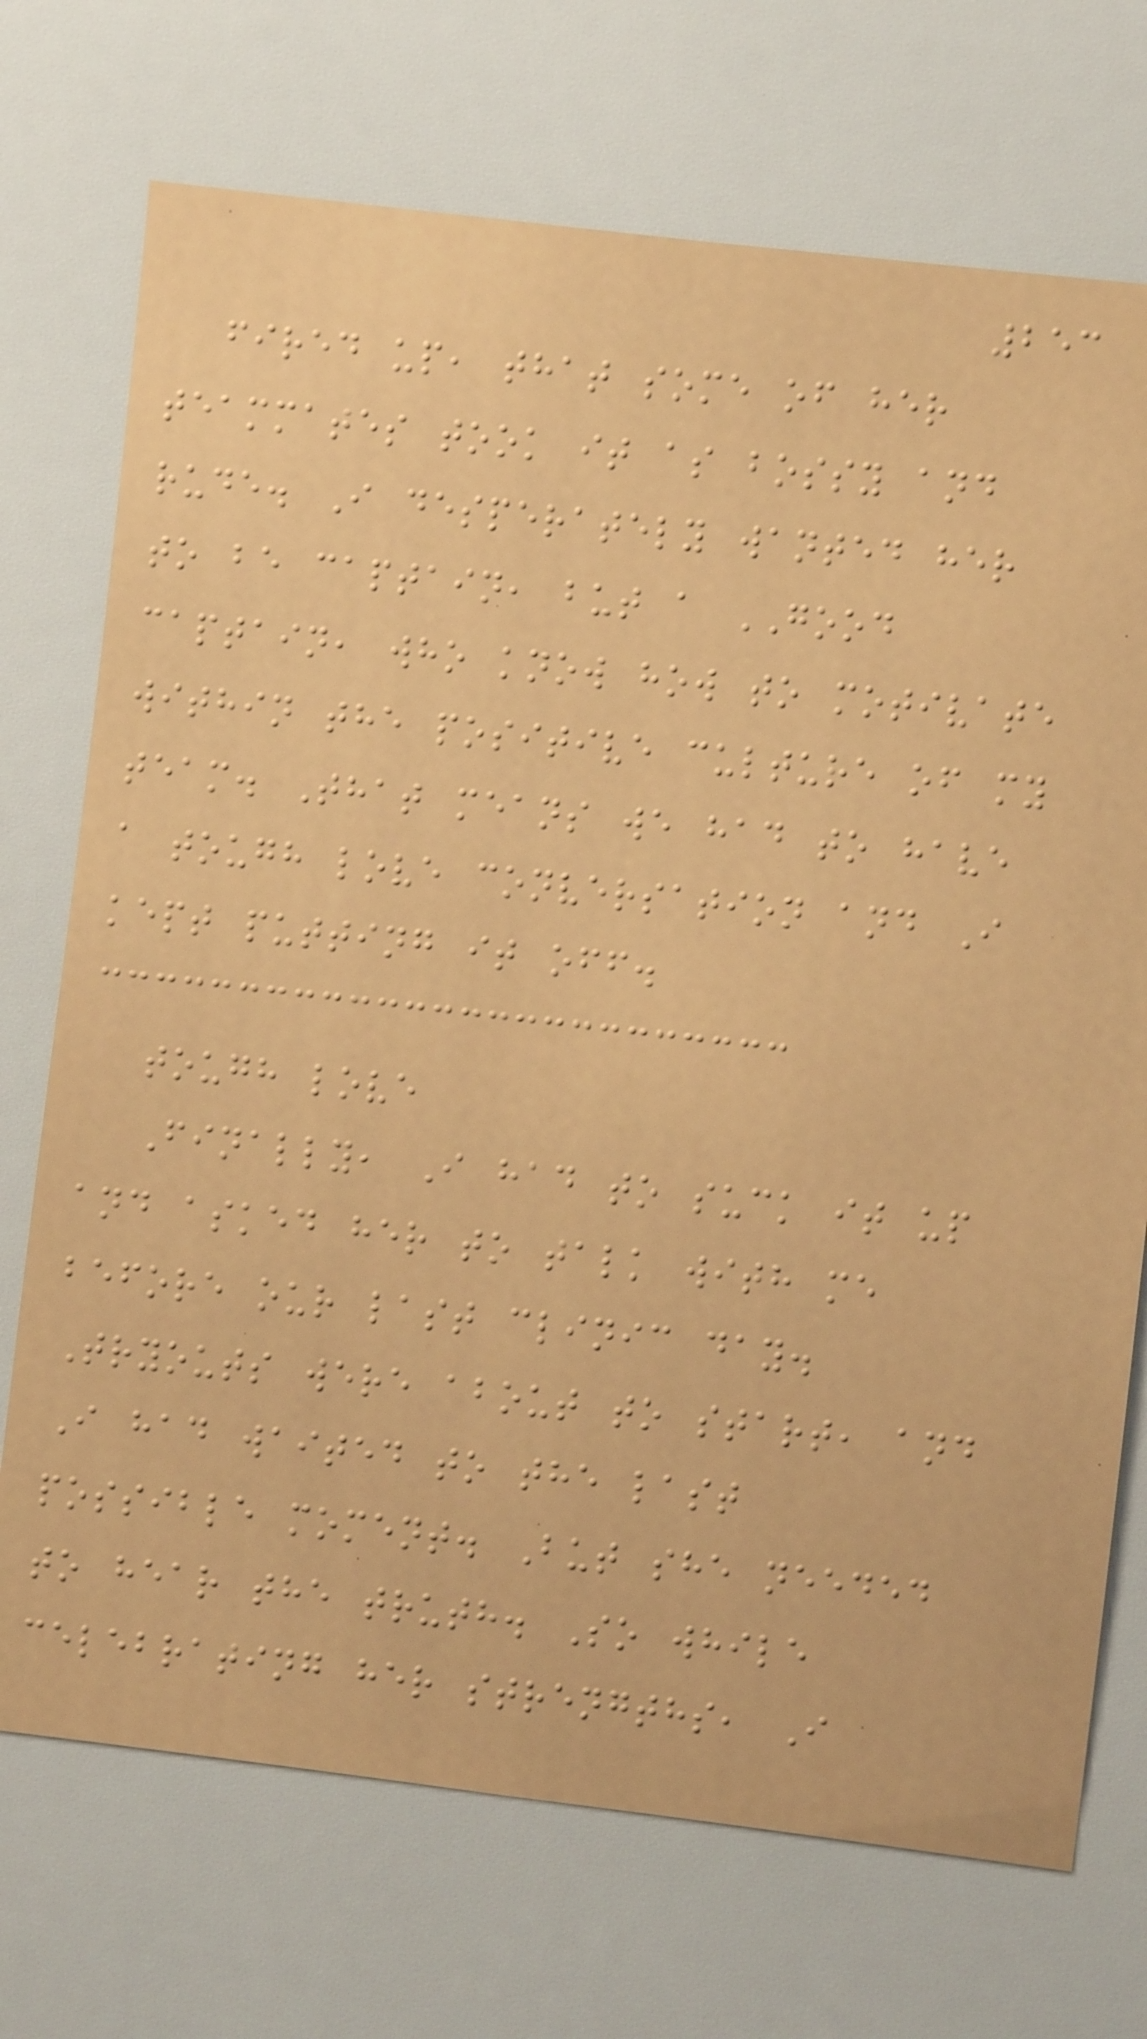253
fired up, that some of her
teammates took it as bossy and
rude. I desperately wanted her
to be captain, but a GOOD
captain, who know how to motivate
within the positive culture of my
team. That means we had to have
a tough love conversation and I
kept putting it off.
tough love
Finally, I had to suck it up
and asked her to talk with me
before our last clinic day.
Tryouts were about to start, and
I had waited to the last
possible moment. But she needed
to hear the truth. So while
celebrating her strengths, I
